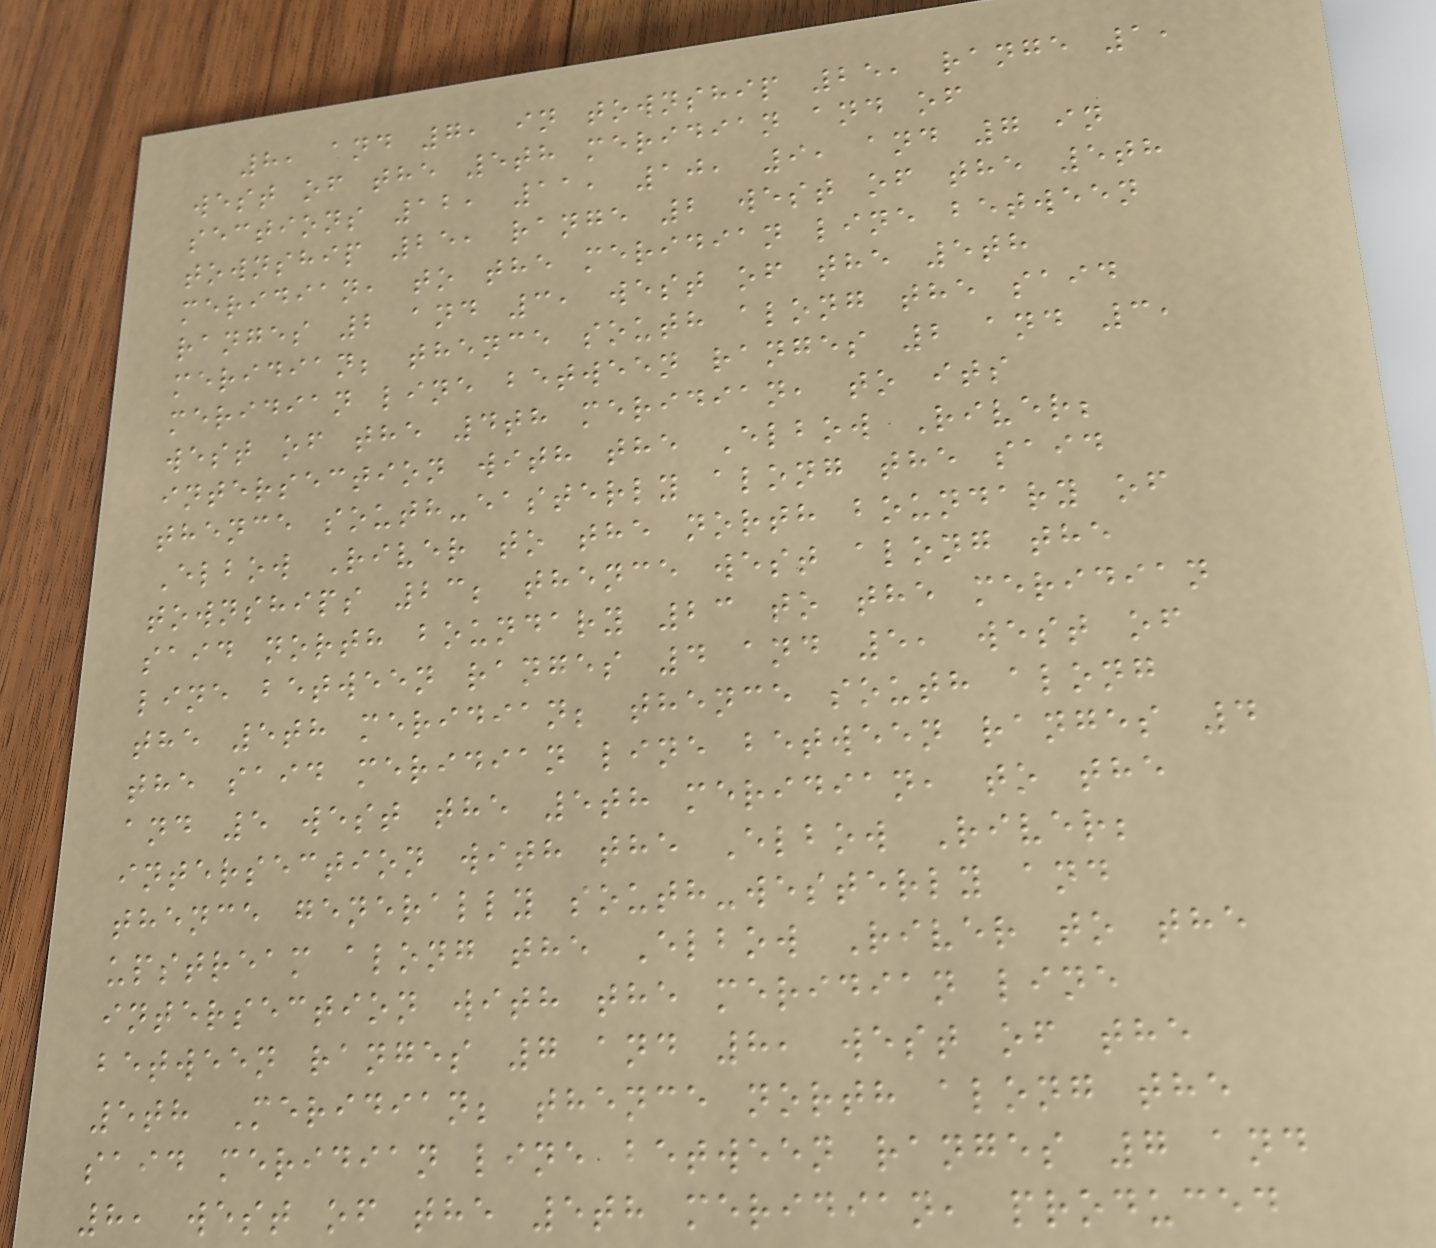8, and 7, in township 25, range 1,
west of the 5th meridian and of
sections 12, 11, 10, 9, and 7 in
township 25, range 2 west of the 5th
meridian, to the meridian line between
ranges 2 and 3, west of the 5th
meridian; thence south along the said
meridian line between ranges 2 and 3,
west of the 4th meridian, to its
intersection with the Elbow River;
thence south-easterly along the said
Elbow River to the north boundary of
townships 23; thence west along the
said north boundary 23 to the meridian
line between ranges 4 and 5, west of
the 5th meridian; thence south along
the said meridian line between ranges 4
and 5 west the 5th meridian, to the
intersection with the Elbow River;
thence generally south-westerly and
upstream along the Elbow River to the
intersection with the meridian line
between ranges 7 and 8, west of the
5th Meridian; thence north along the
said meridian line between ranges 7 and
8, west of the 5th meridian, produced
